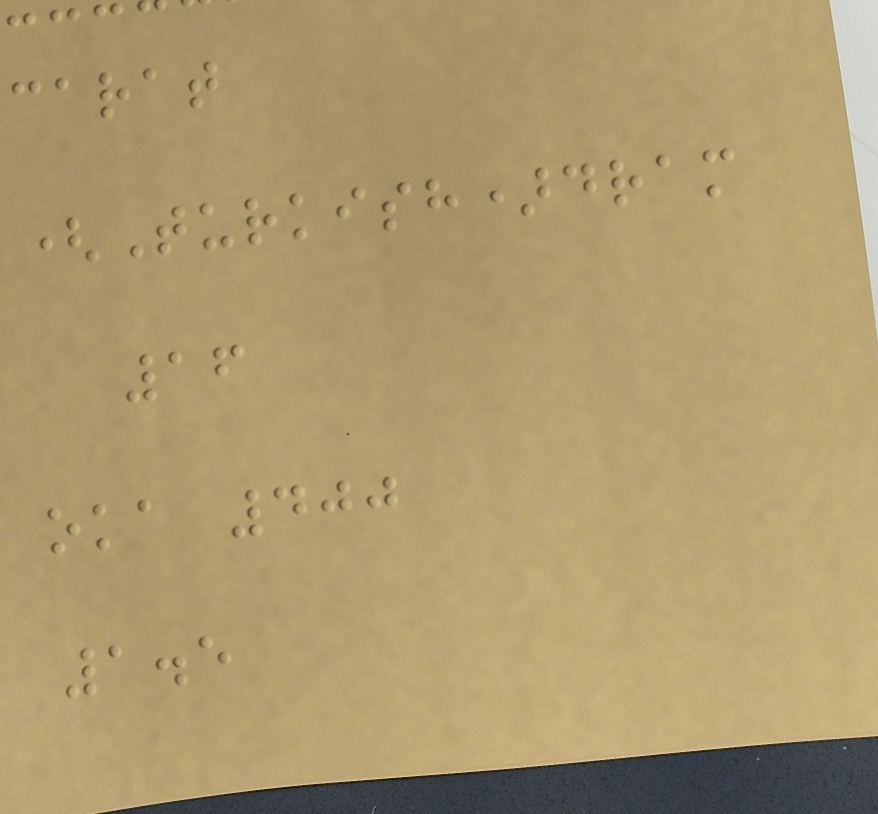carat
(Turkish)dram
16
oka 400
1.5
